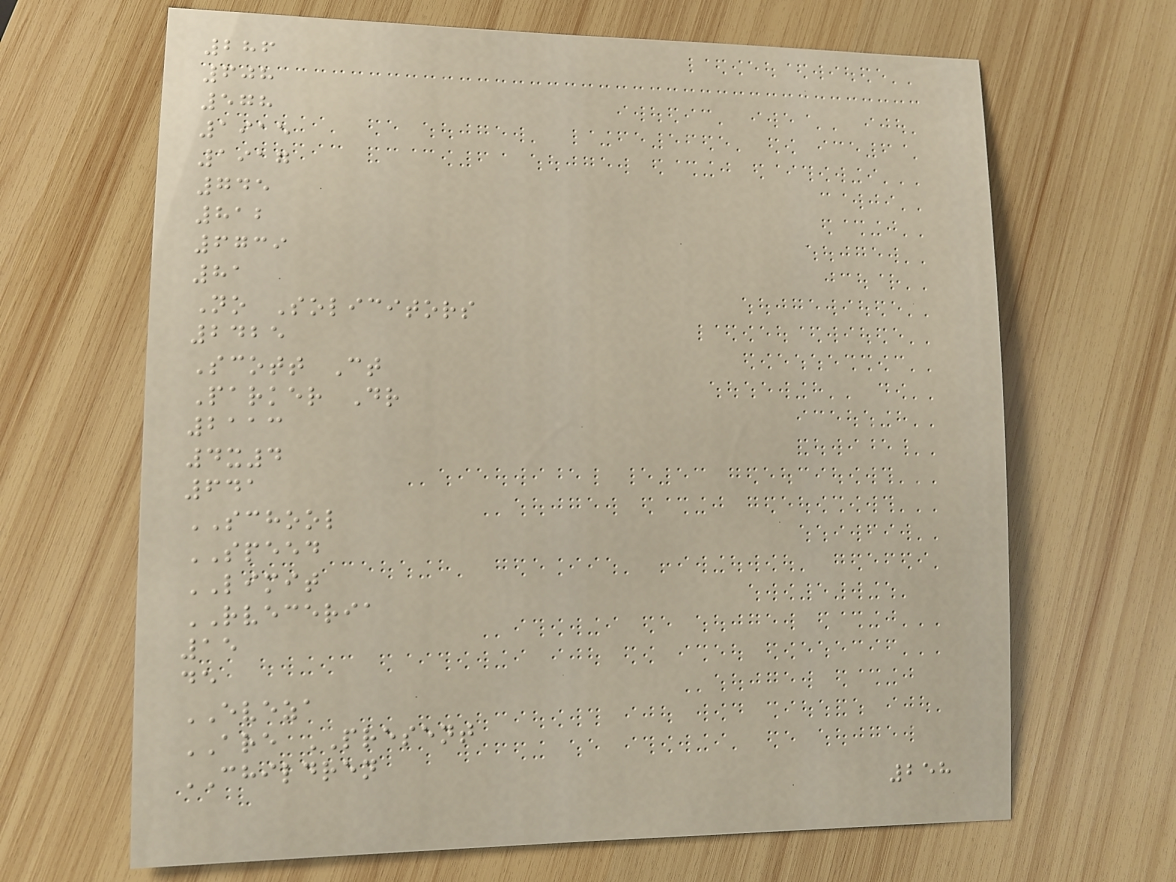286
608
578
1915
1917
745
812
6739
81
No Solicitors
2425
Scott Ct
Parker Dr
2113
4x4
641
SCHOOL
SPEED
LIMIT
RVECERIA
15
de
EVEZA
ARE PRESENT
CHILDREN
258
